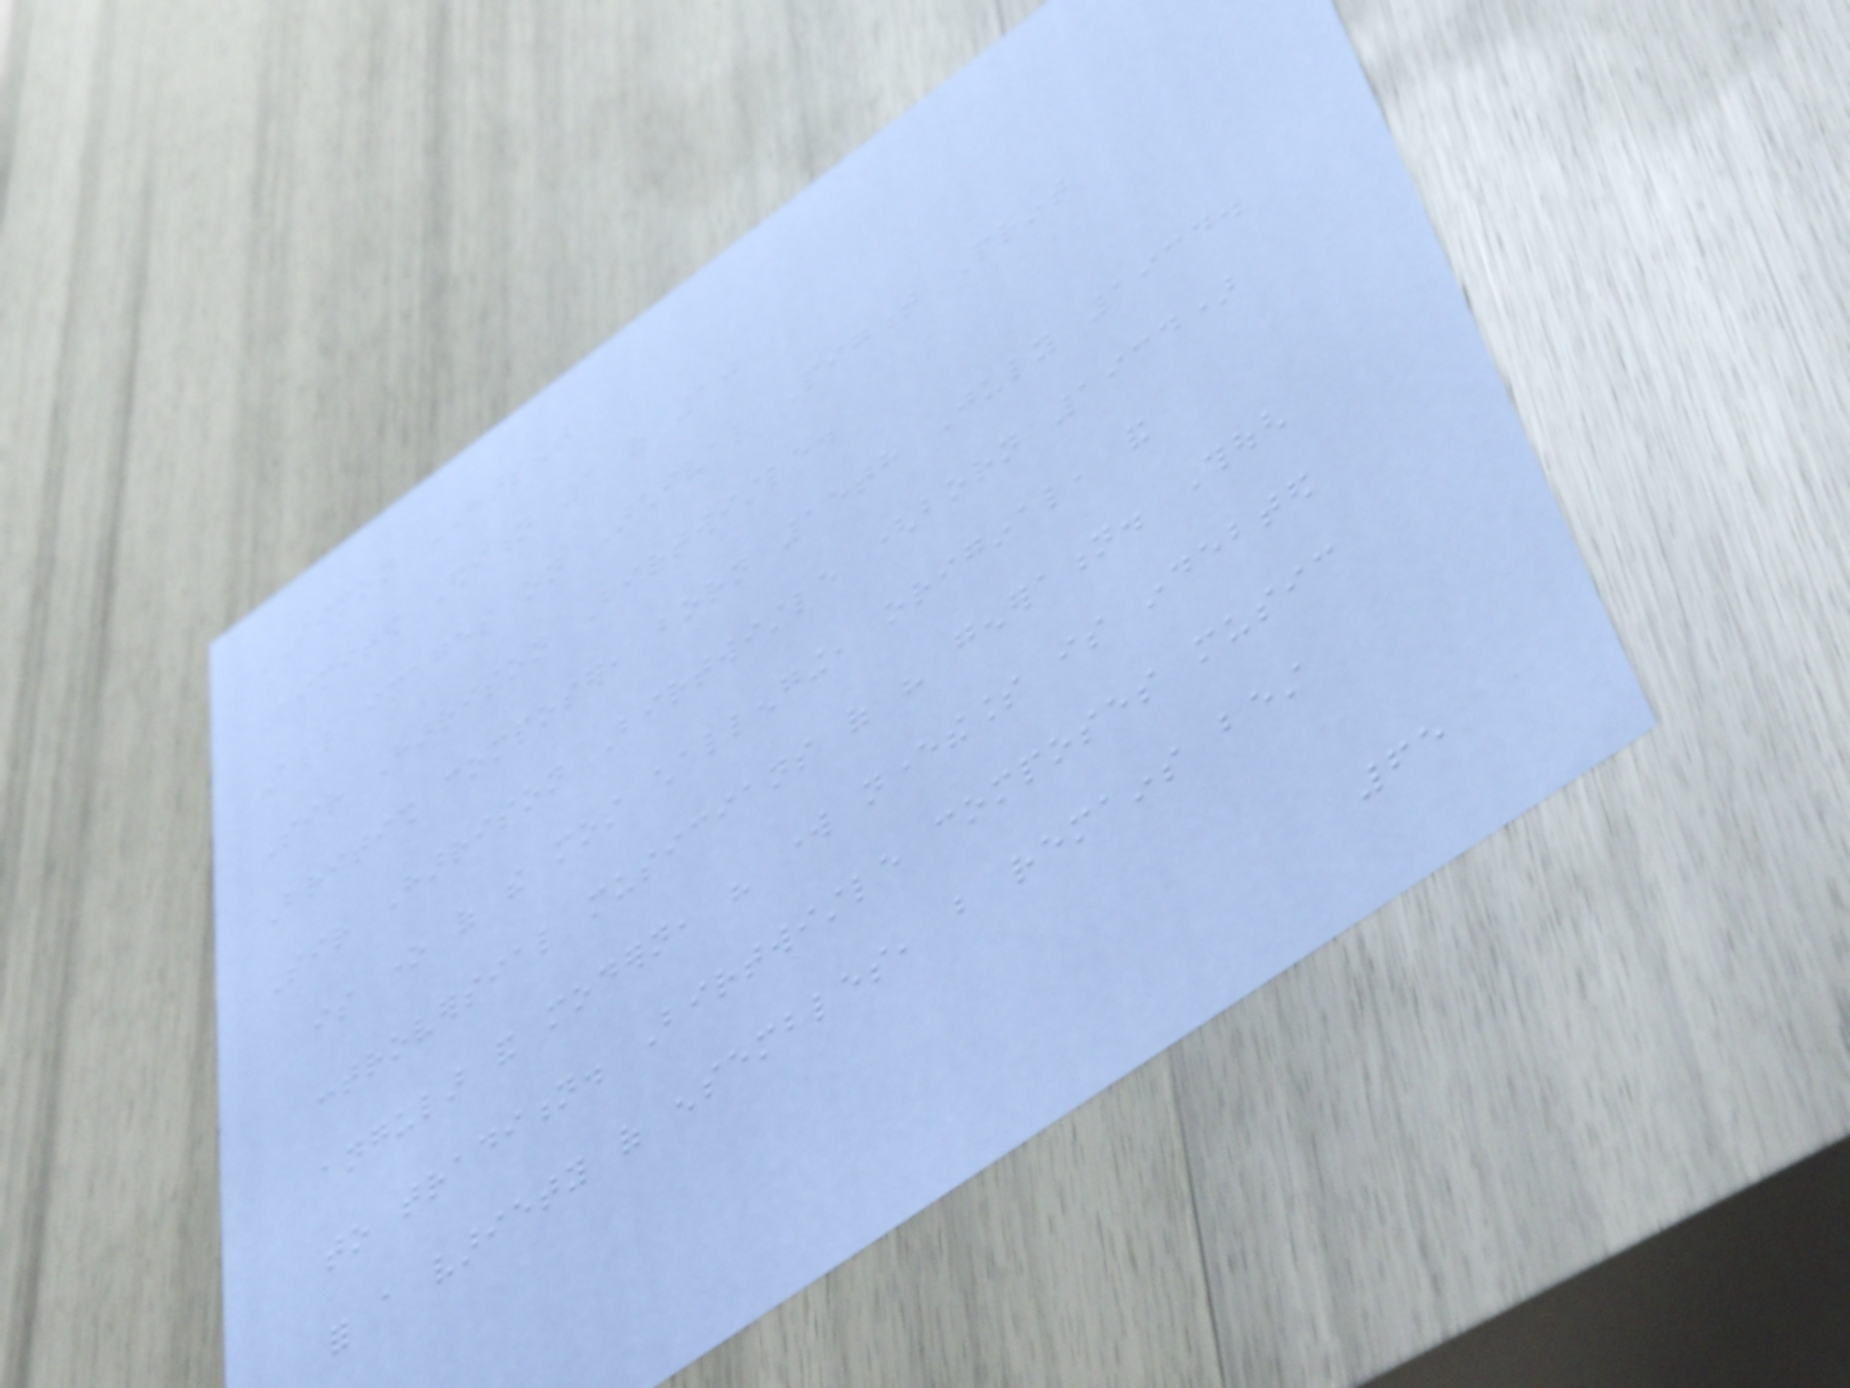SIMON HARSENT
Limited Edition 1 of 10
All images on Archival Pigment Print
Sir Harrison Birtwistle.
British composer, born 15th July 1934.
Sir Harrison Birtwistle (born 1934)
is one of the most challenging, original, and
controversial musicians of his generation. Though
angular and modern, his work nevertheless is indebted
to tradition. Birtwistle composes music
for a variety of ensembles, but remains best
65
